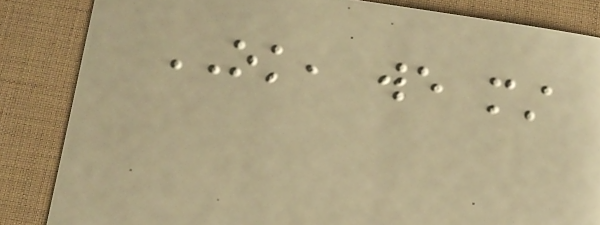OK, we must
